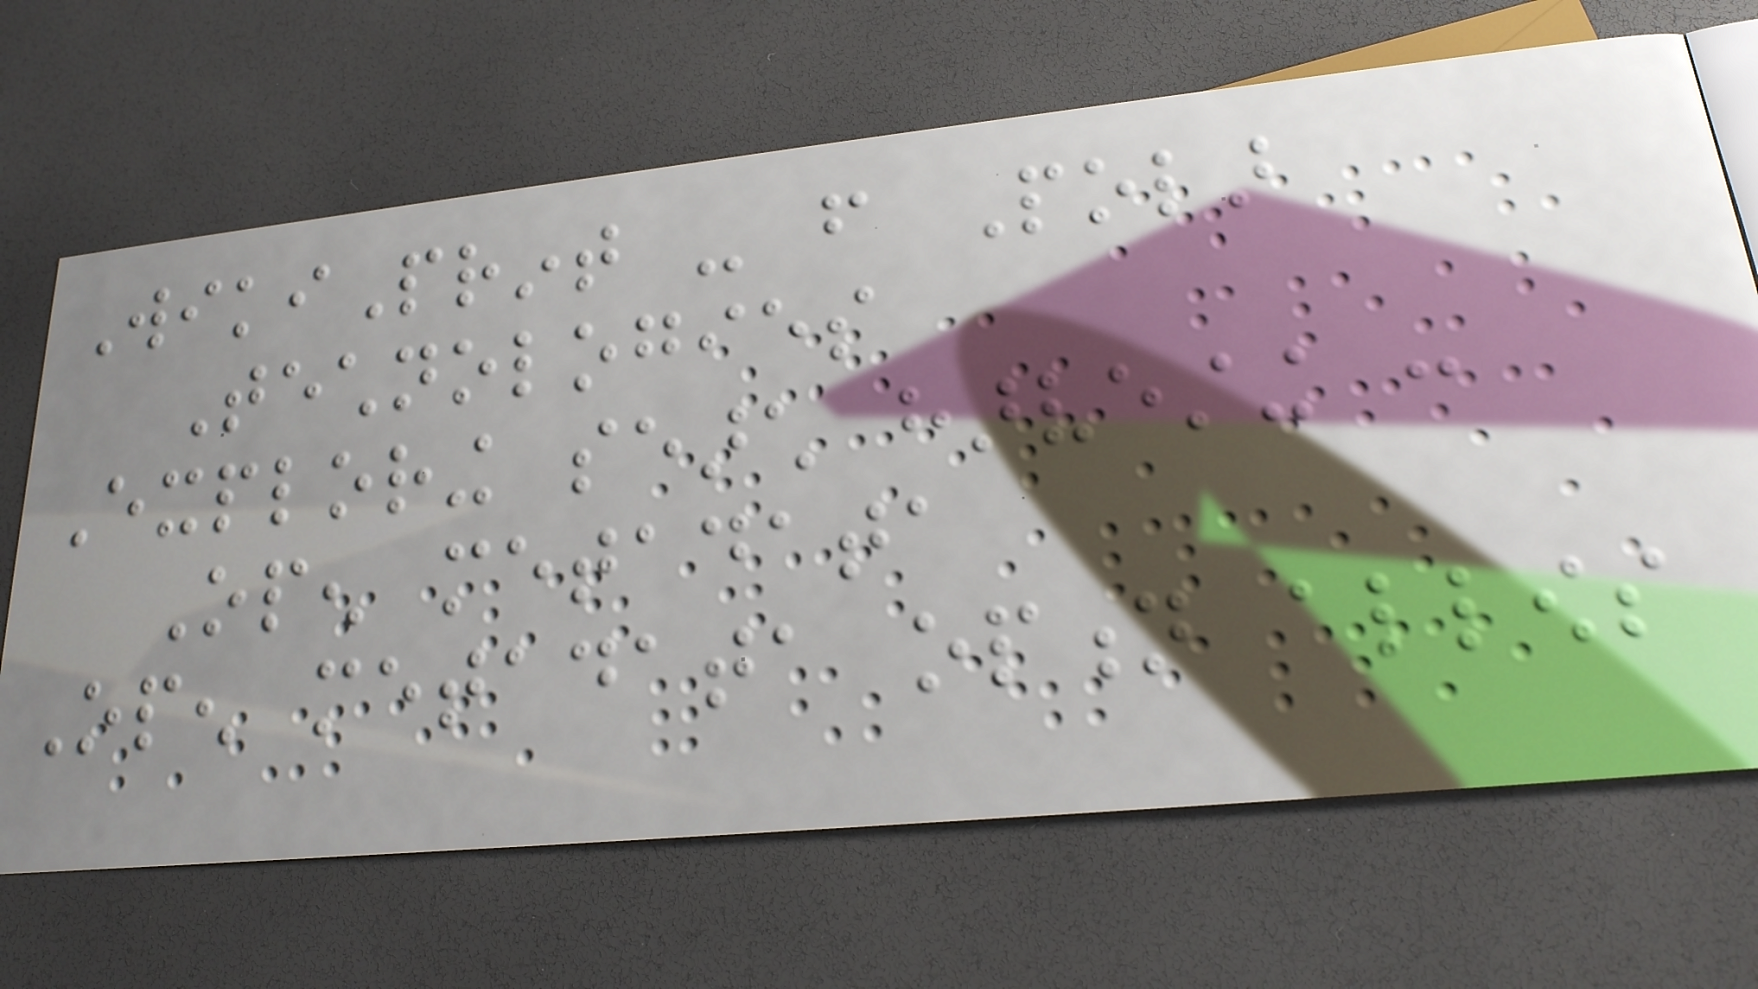WikiPrint - from Polar
Technologies
Exploring search harvesting :
Open metadata
Open metadata option allows
